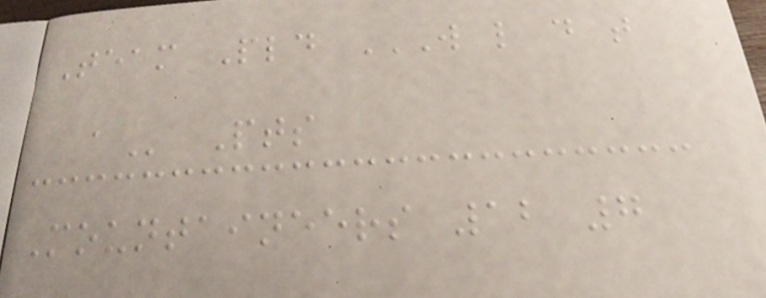Team Pld W L D T
A Pts
Mountaineers 12 7
